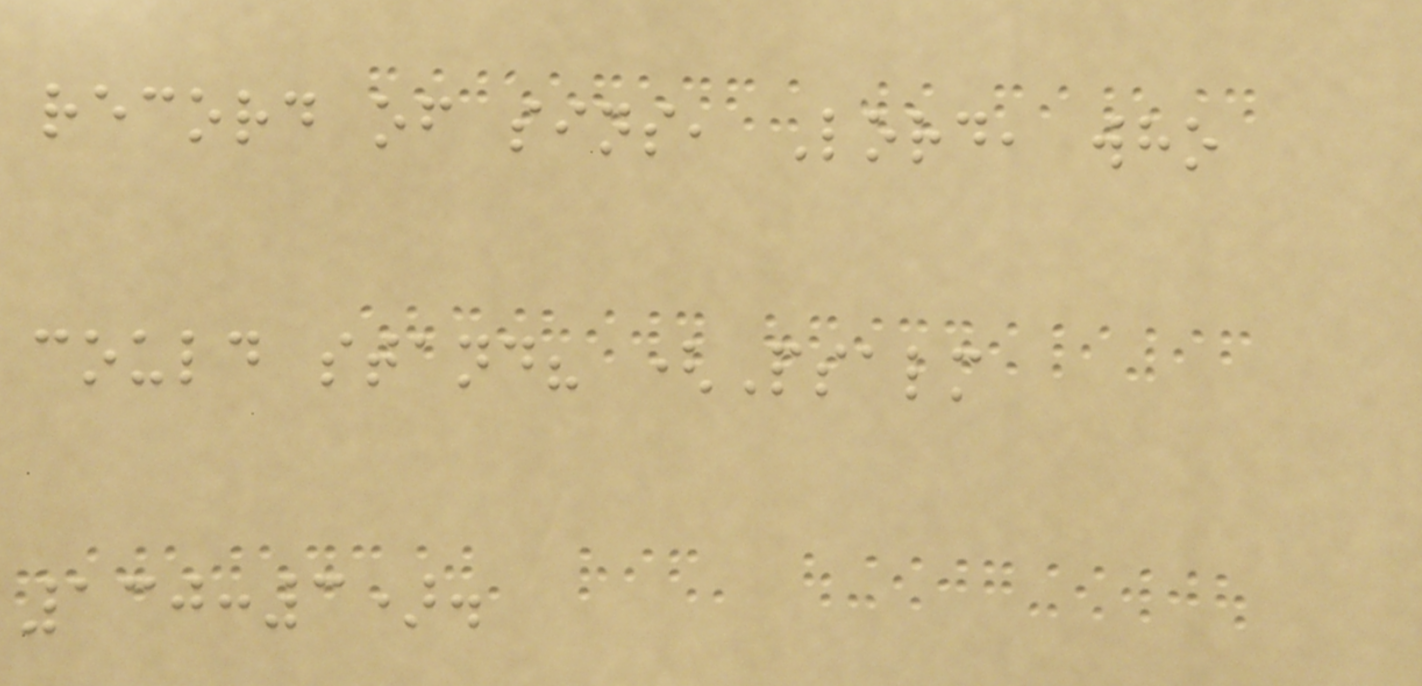record of sins, Lord, who
could stand? (Psalm
130:3).
